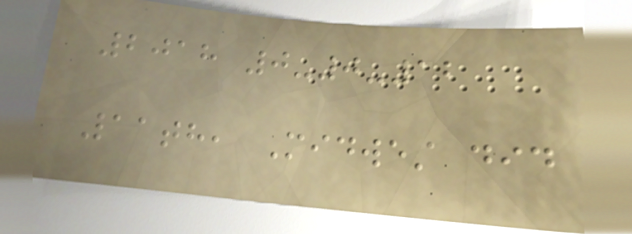2018 0-0-12
11th, Midwest did
